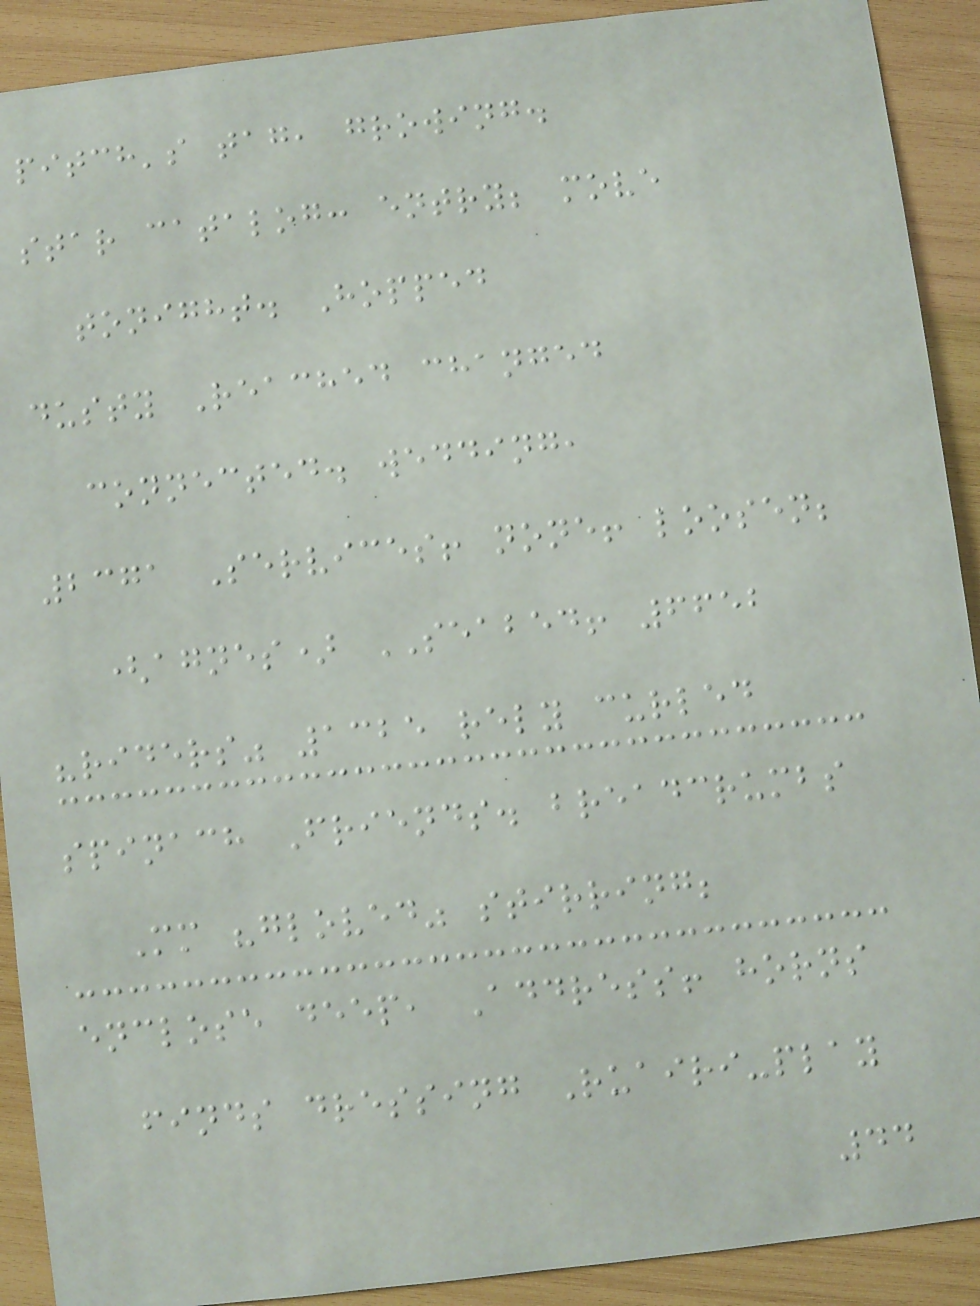pitch's tag, growing.
star catalog: entry; move
tonight. Hopped
dusty Reached changed
connected. wedding,
2371 Services! none! loosen;
(agnes) SEABED! 6652
"riders" 1325 rely curled
spinach Friends. breadcrumbs
Mm "gloved" stirring;
enclose deep, Address! horns
finds dressing Ruairi-play
44
